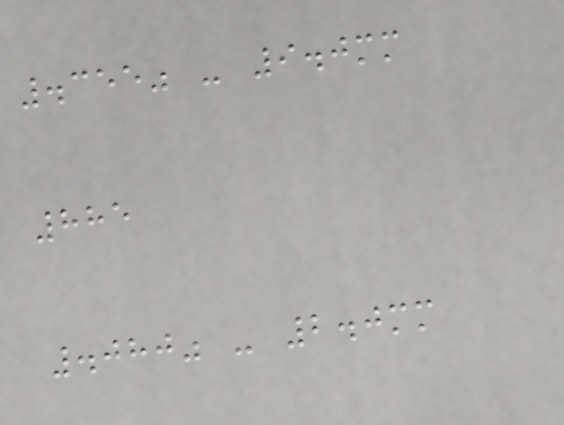.355" - 9.0mm
885
.080" - 2.0mm
